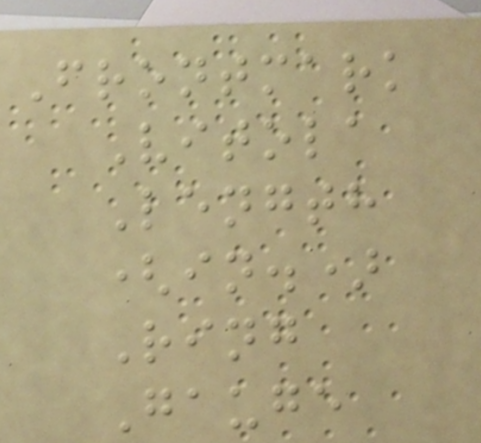Frontmark
Vitola
Length
(in.)
Ring
Gauge
